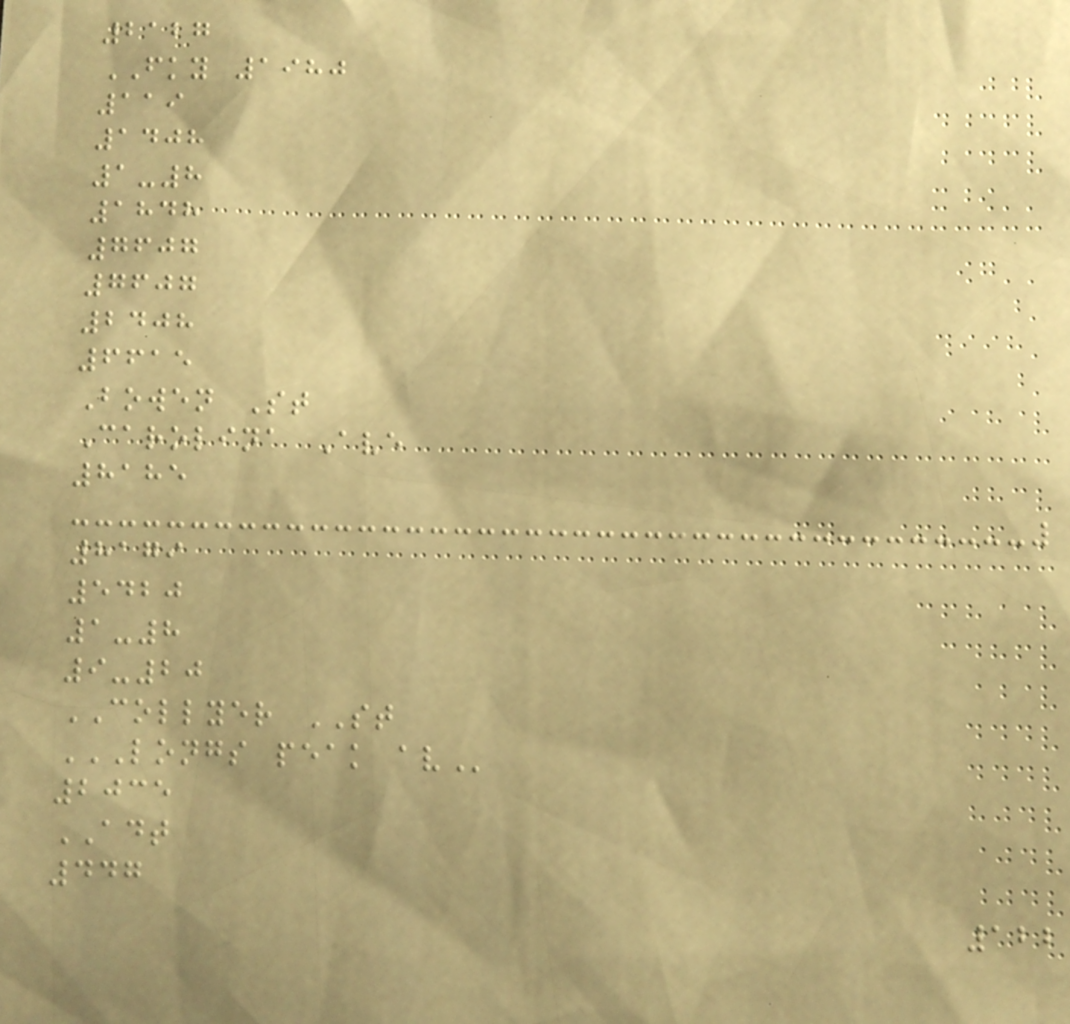2127
FKY 1980
119
1408
1-8
1848
7607
7607
2408
6615
Bowen St
Carolina Ave
8185
8179
5420
1-8
9-20
COLLYER ST
LONGS PEAK AV
2035
ADT
447
122
